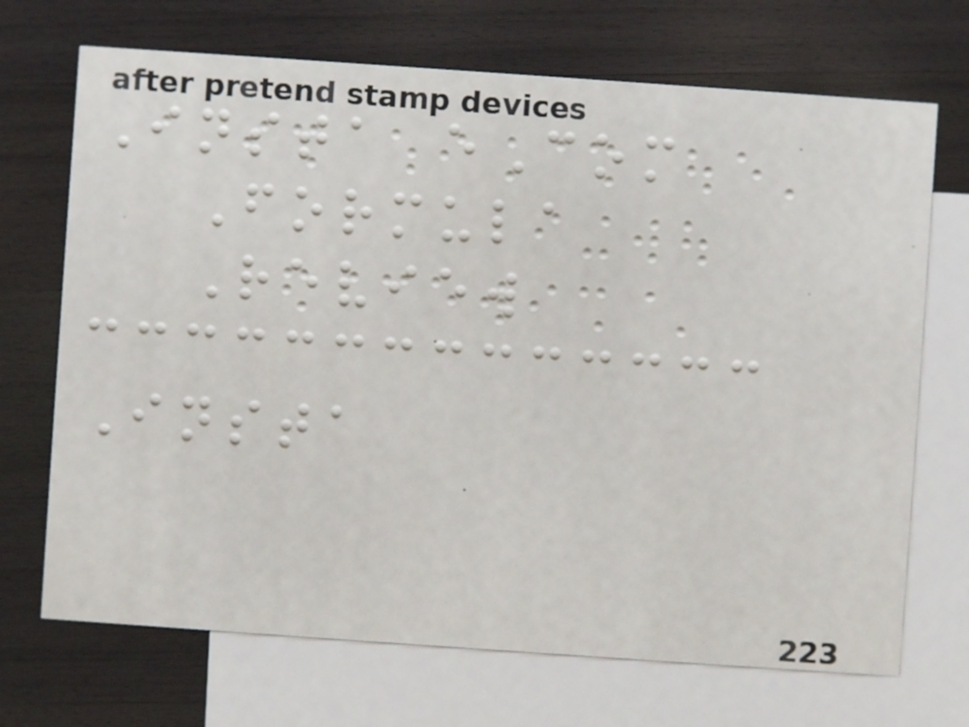Insta eCom
Formula
Review
Insta
